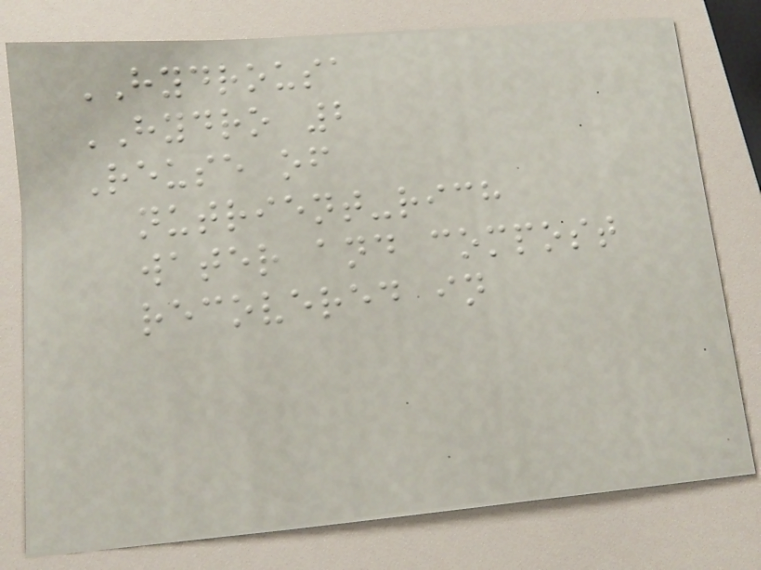HYDROUSA
HYDRO 2
Reuse of
nutrient-rich
water and compost
recovered in
